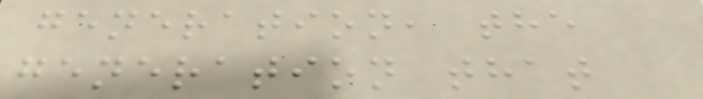generation, the
generation that
